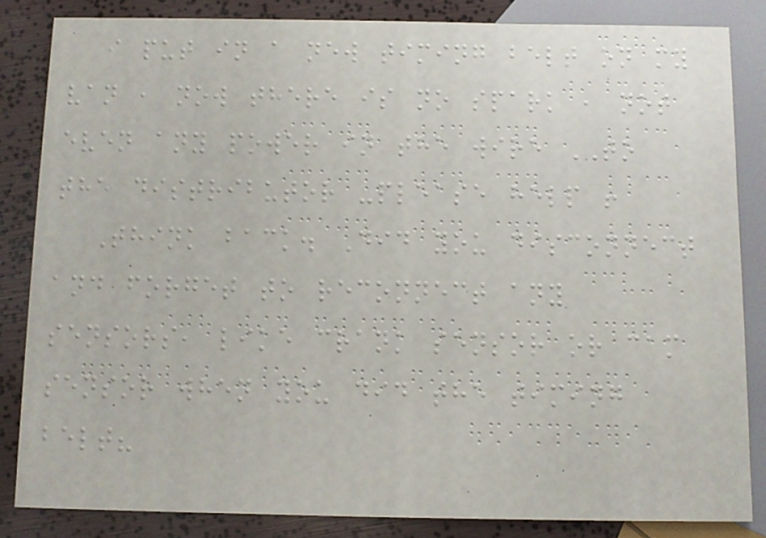i put in a new timing belt on my
van , now there is no spark , not
even any power in the wire TO
the distributor -please help !
Think back. Did you disconnect
and forget to reconnect any
sensors, like crank sensor or cam
sensor when you did the timing
belt?
